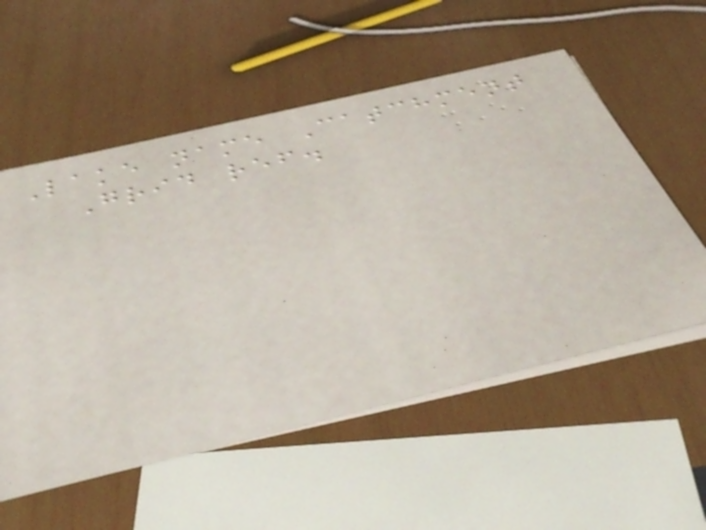Lake name Catchment
Grid ref.
